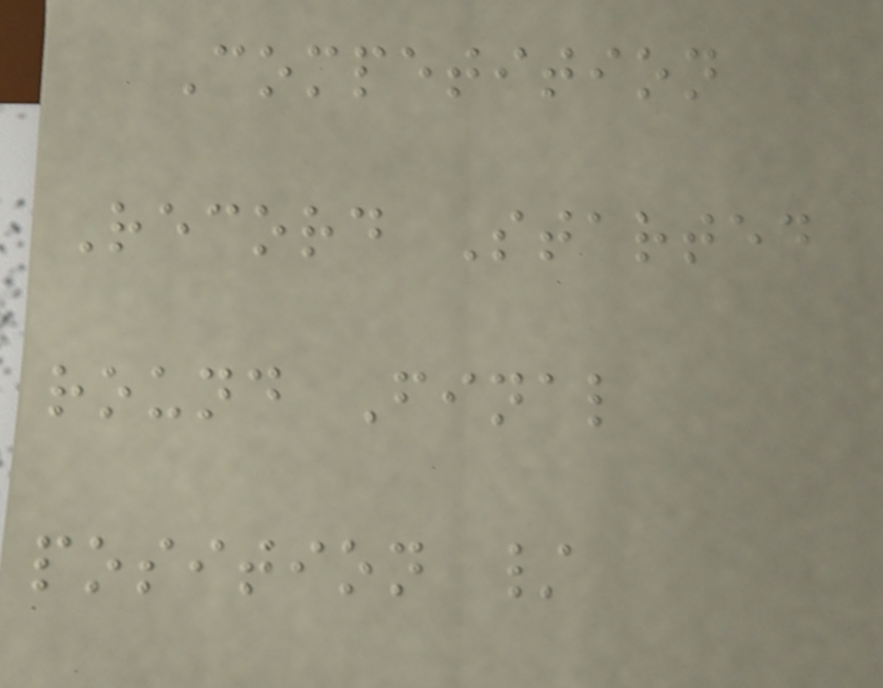Competition
Record Started
round Final
position /
